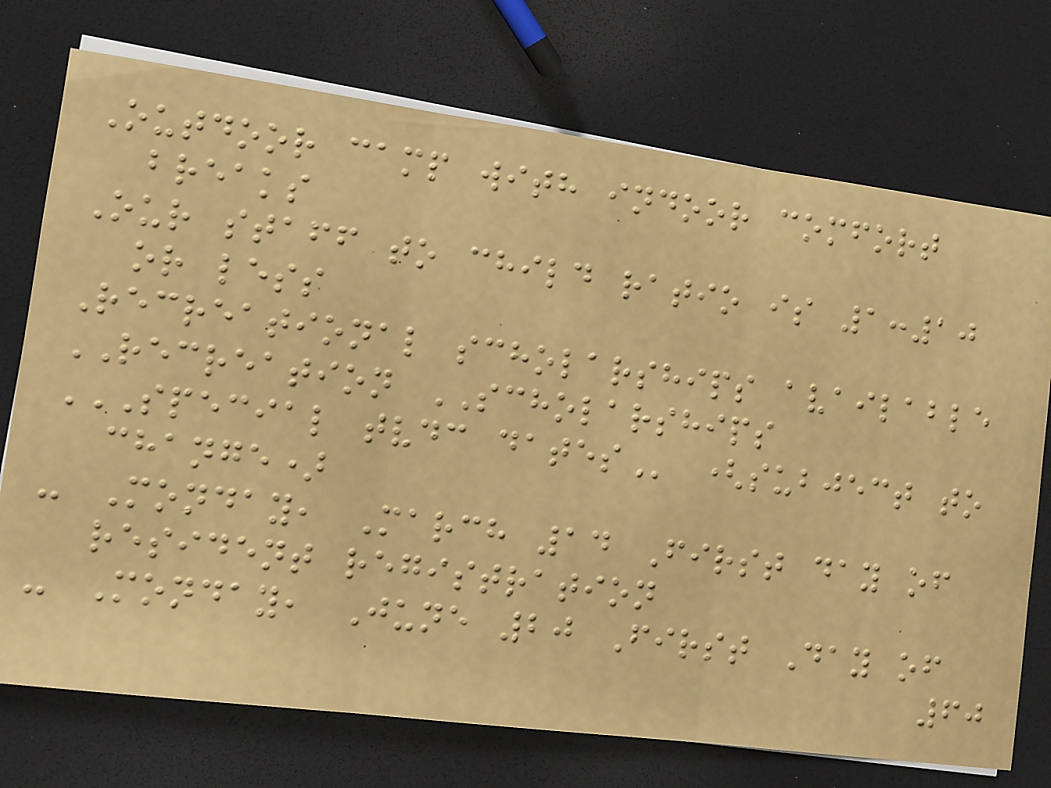Outdoor camp with indoor comfort
breaks
Our staff to child ratio is 1:10
or less
Recreational scholarships available
RECREATION SCHOLARSHIPS
SPECIAL TVDC DATES (subject to
change)
- Monday, March 14 First day of
resident registration
- Monday, June 20 First Day of
60
